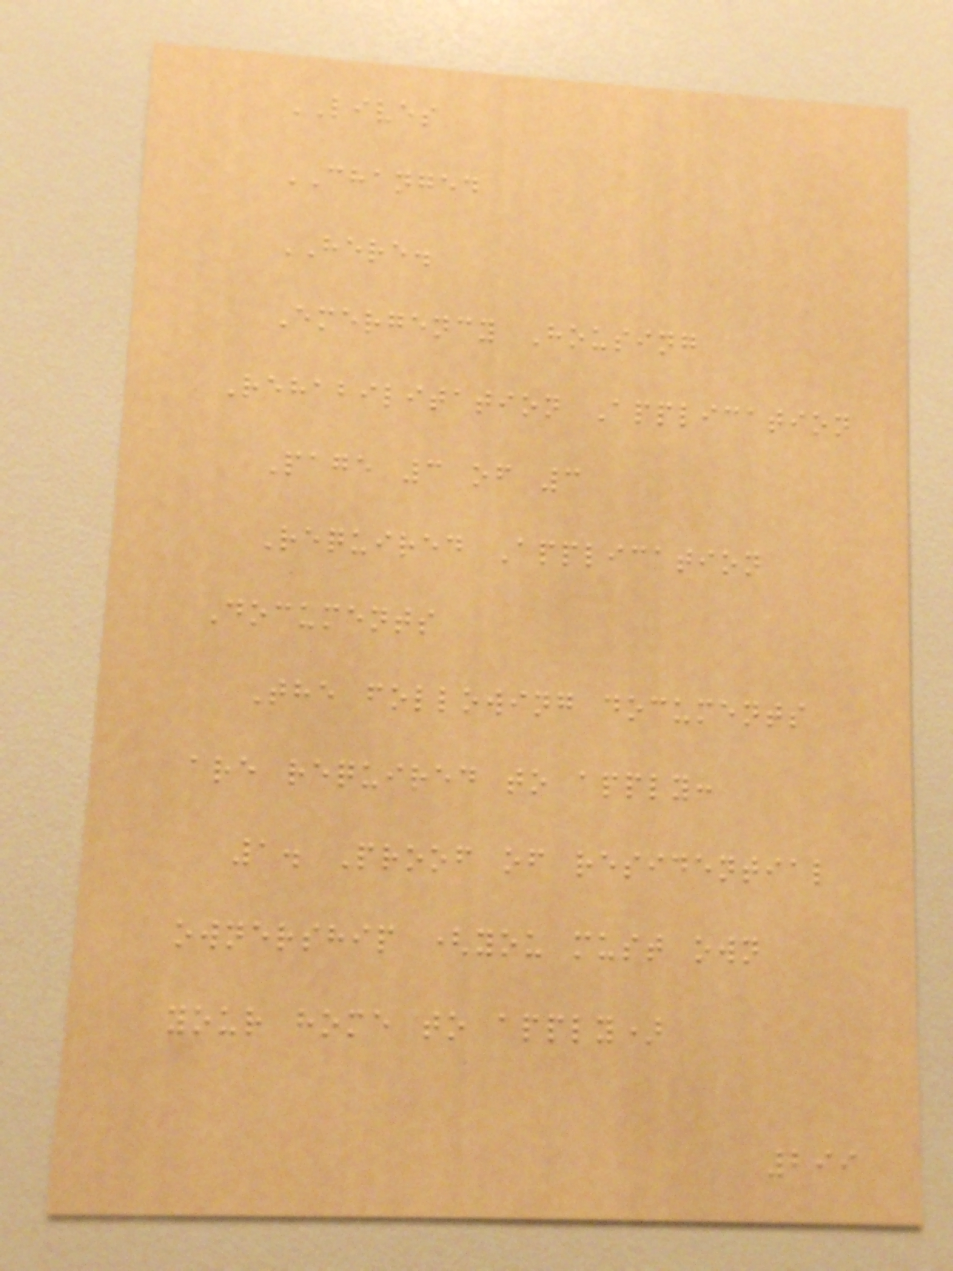LIVES
CHANGED
HERE.
Emergency Housing
Rehabilitation Application
Page 3 of 3
Required Application
Documents
The following documents
are required to apply:
1. Proof of residential
ownership (you must own
your home to apply)
299
